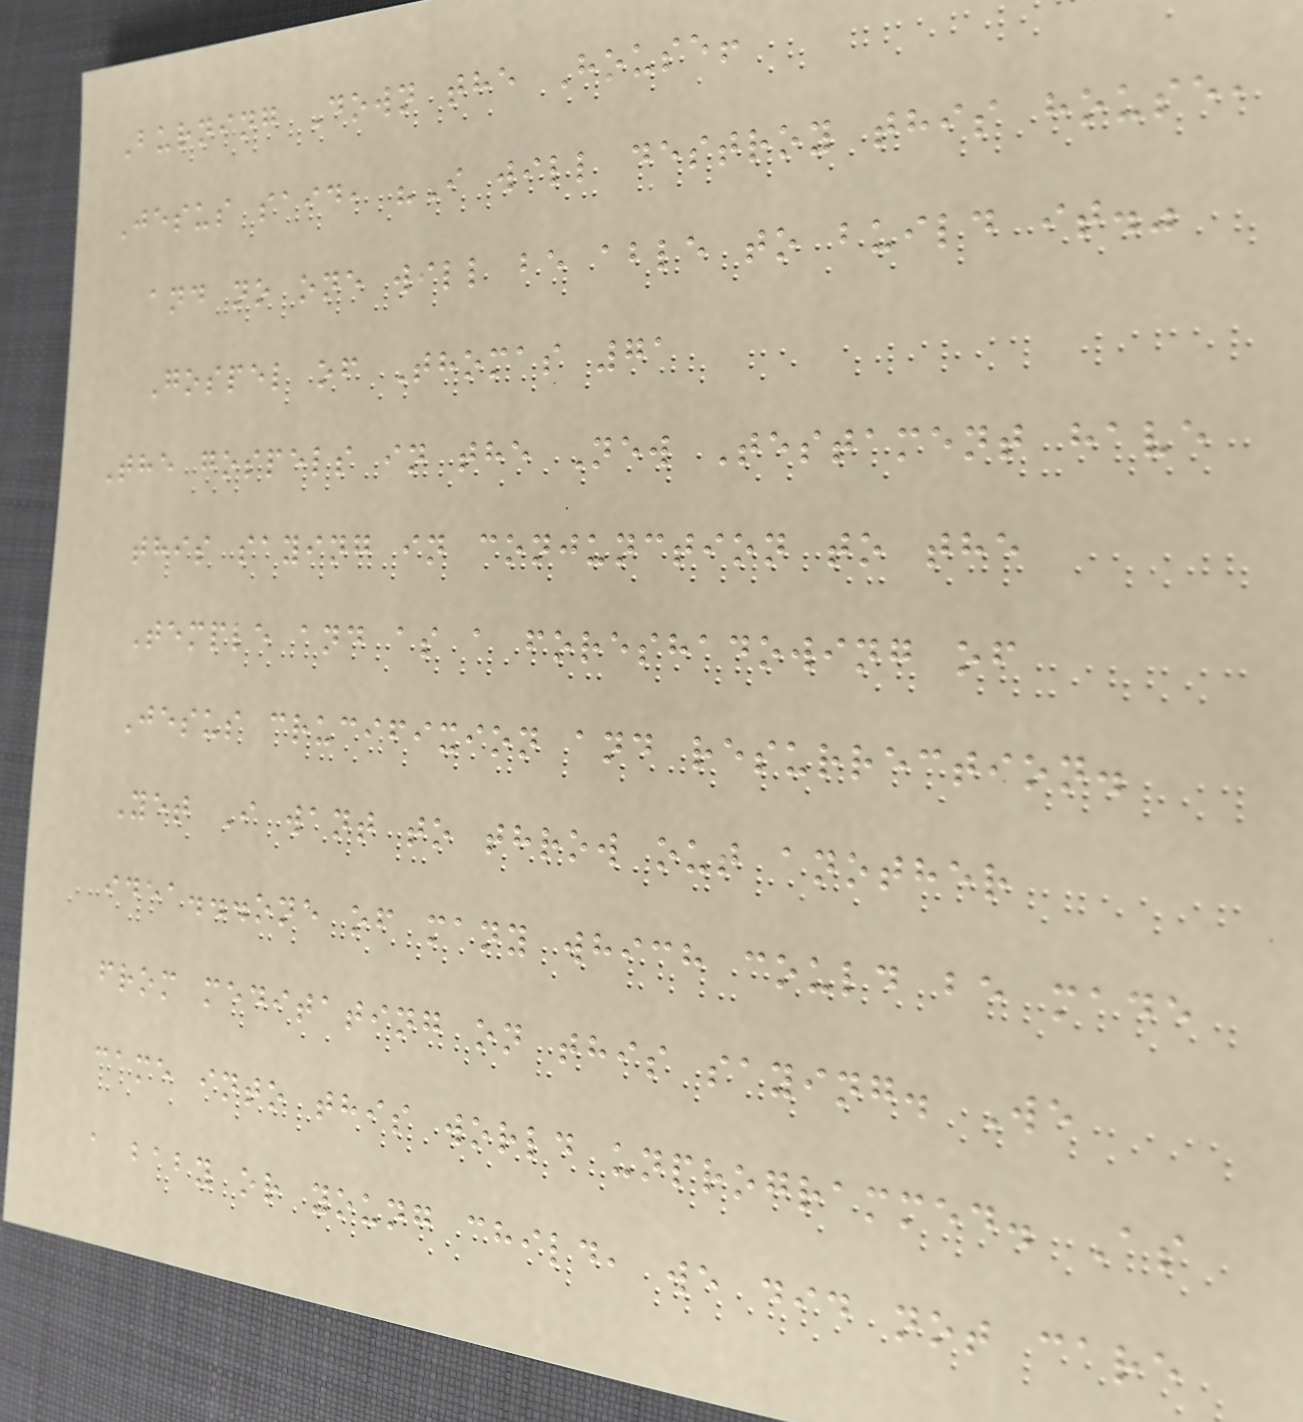Burning Down the House!
Jesus said, "I will destroy this house,
and no one will be able to build it."
Gospel of Thomas 71
The gospels in the New Testament have
this saying in conjunction to the
Temple and as a foreshadowing of
Jesus crucifixion and resurrection.
Yet I want to throw out another
idea...one of many which could be made
from meditating on this saying. We
came into this world unprogrammed. As
a baby or young child, we did not care
